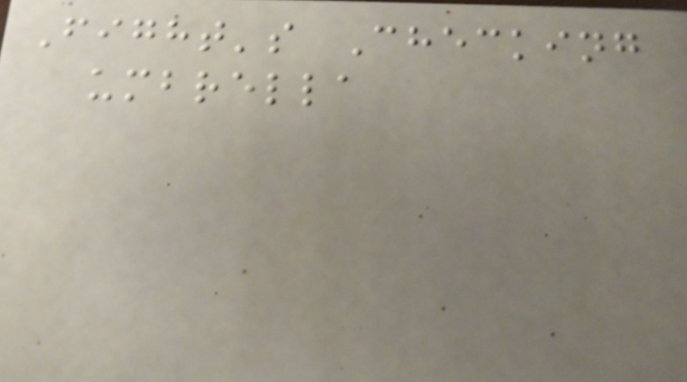Fight's Checking
umbrella
